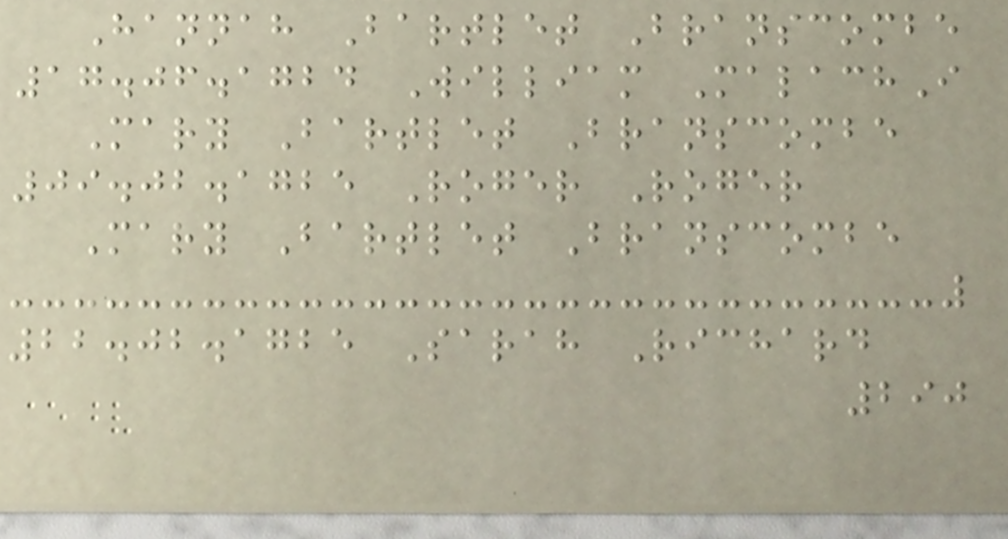Hannah Bartlet Branscombe
17.06.1724 William MalachI
Mary Bartlet Branscombe
09.02.1725 Roger Roger
Mary Bartlet Branscombe
22.02.1725 Sarah Richard
290
